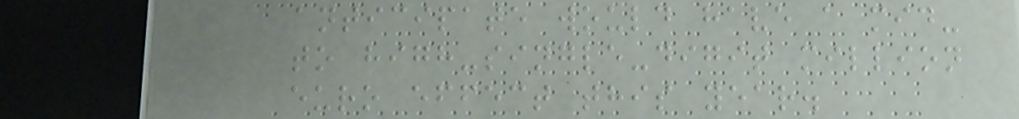anticipate would have a mid-
to high-single-digit million
euro effect this year.
